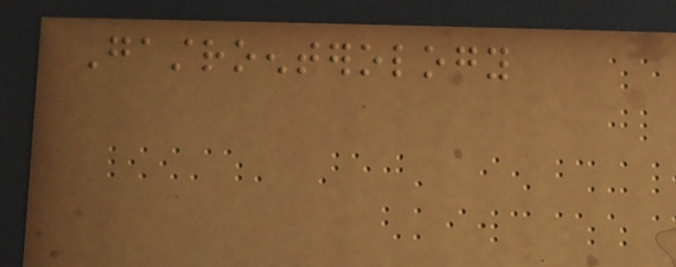Gastroenterology
